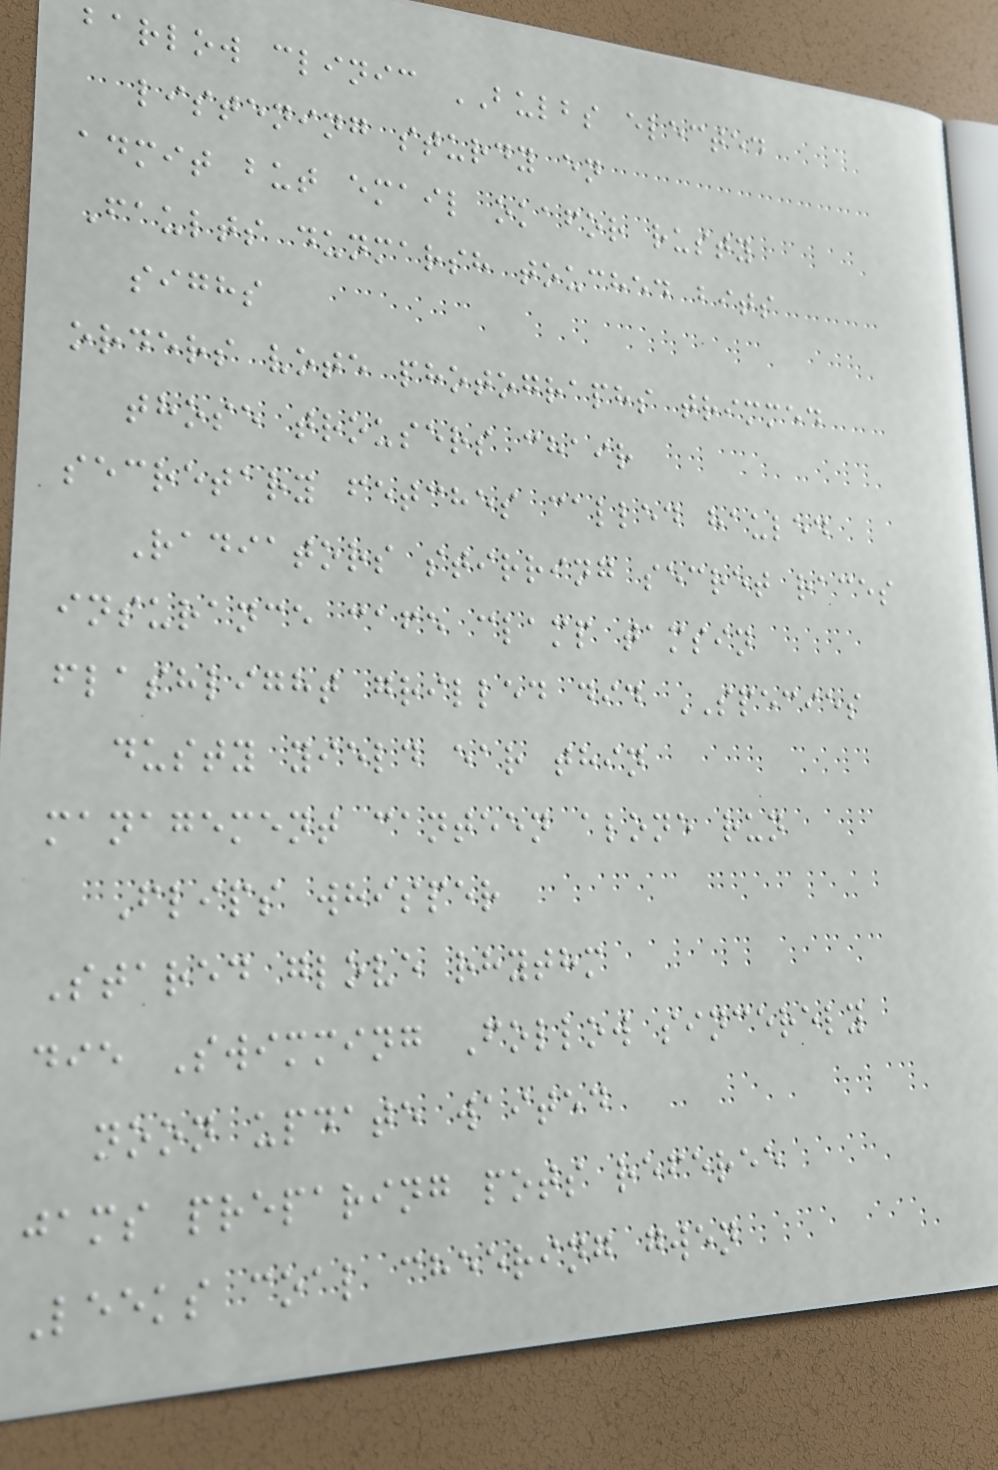barlow clinic BULBS elected
listening sturdy en
admit but email okafor rusty
Faults dunmarsh touched bits
sighs
orders vote photographs trimmed
those trousers chair
secretary fetches called hauled
Radiators stirring secret races
insurance cafe clamp tamsin
flashlight grilled did SPECIES
dusty yield ear thin
management canteen alone run
Flips whisper
Stared glove rhythm
die Swimming Follow sincerely
noon update waited
jams preparing pots referee
Leeks coal cheering gwen
